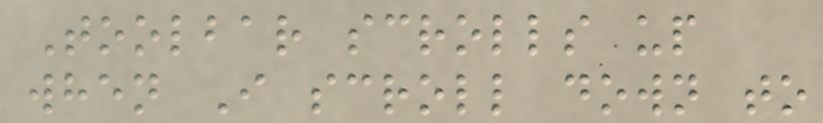Toolbar scrolls up
when I scroll down to
